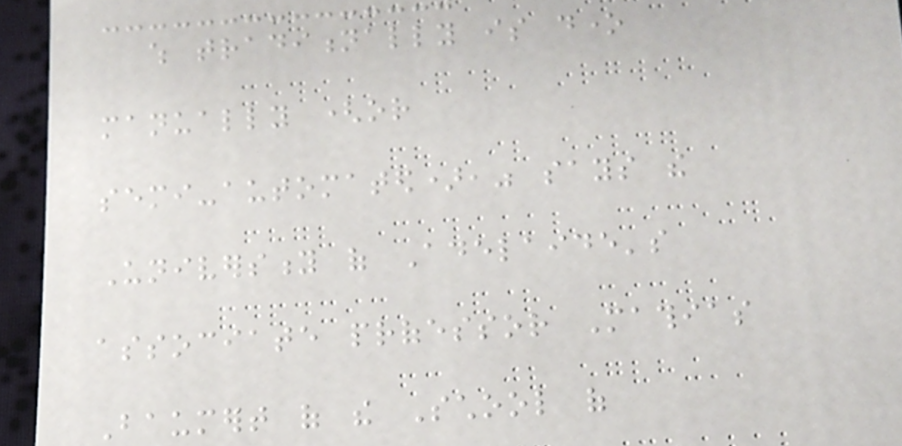which traditionally is done
manually (or
semi-automated)," says the
University of Adelaide's
associate professor Mathias
Baumert of the School of
